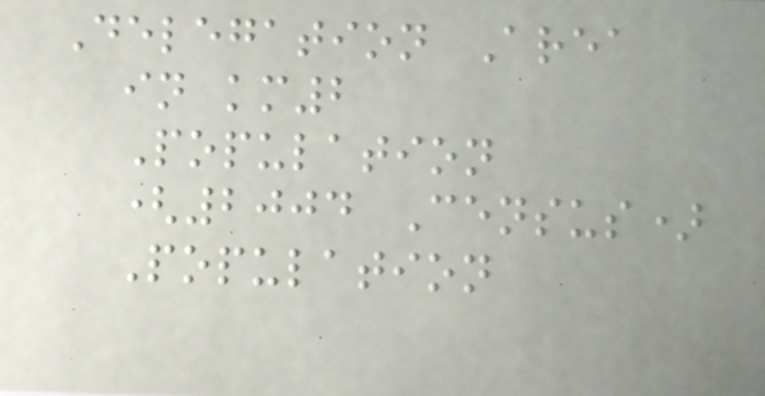Delegation Area
in km2
Population
(2004 Census)
Population
